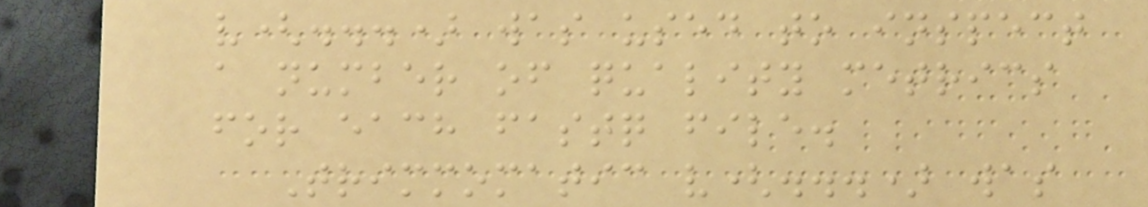v(...) was used to inspect
a number of quality metrics
for each fastq file.
Trimmomatic v(...) was
